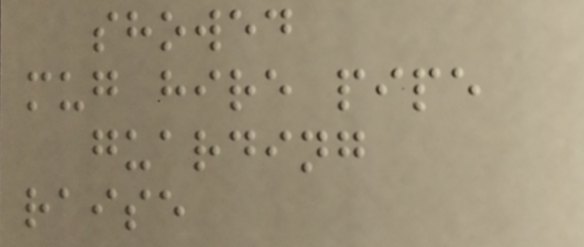showed
mug hire pipe
guarding
raise
